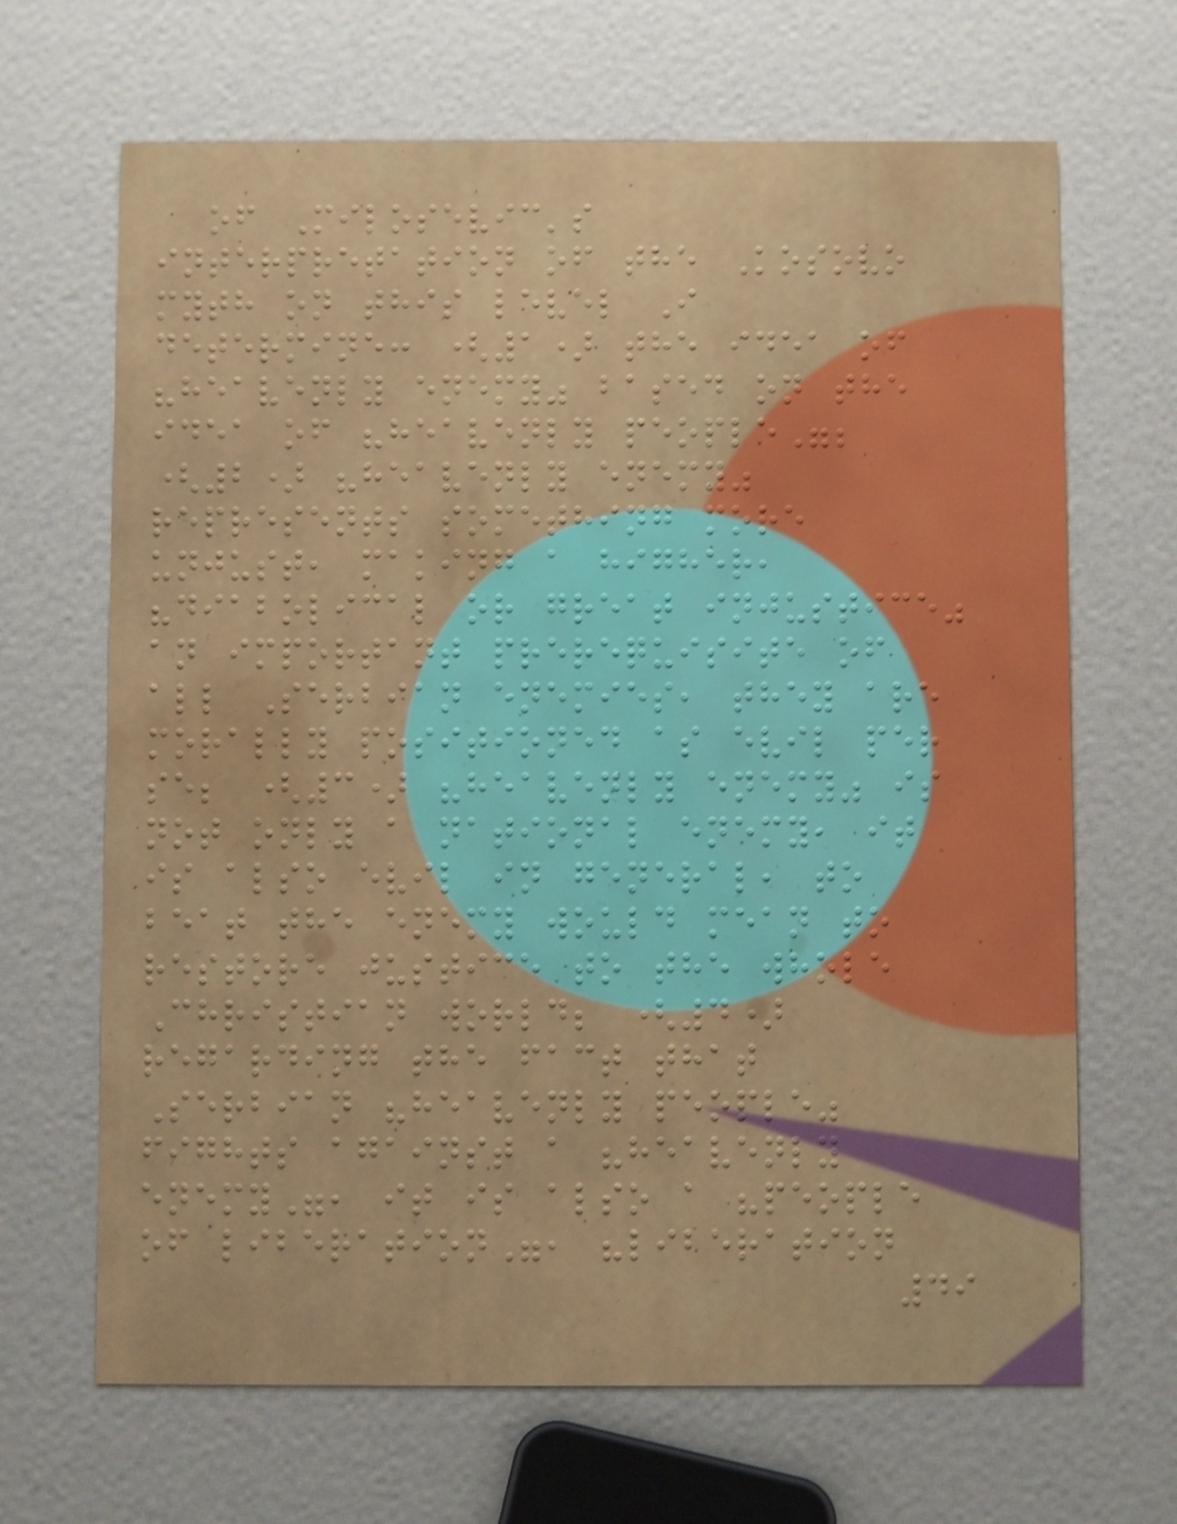of Milosevic's
interpretation of the Kosovo
myth on this level I
determine: (1) the idea of
"heavenly enemy" based on the
idea of "heavenly people";
(2) "heavenly enemy"
represents something more
unjust, making a higher,
"diabolical or great injustice"
an important prerequisite of
all Serbian enemies, they are
morally positioned as evil per
se; (3) "heavenly enemy" is
not only a national enemy, it
is also evil in general, to
beat the enemy would mean to
restore justice to the whole
Christian world; (4)
regarding the fact that
Serbian "heavenly people"
fights against a "heavenly
enemy", it is also a "people
of liberation", "liberation
49
